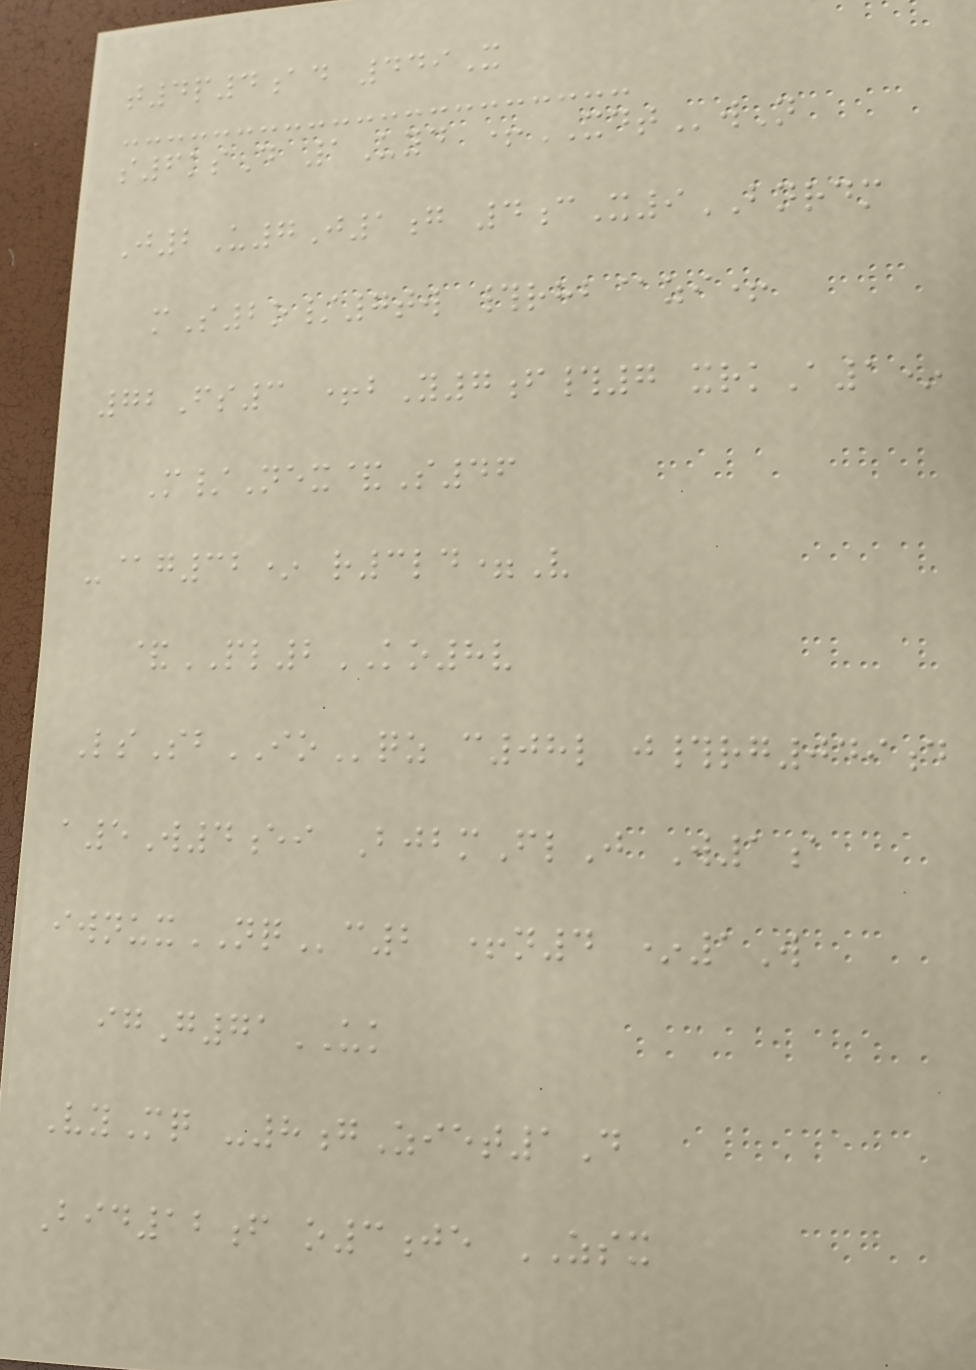t4p4ad 449X
s6ksD 1Uyd +XDTwN
J2U7J1g 4cX9BNRDM
mS2o/7tw #rhb@zi+
72Fs3 +bY7f#7 xrkA1*
M/Nex&S46
-@g32* r3ld=V
&PL2KO8v
LsSbIOqz c08l j#rg049d
a5W4ei BjbmFlJ W1a
iwnuxNQc2 +n4 *1W
igG71UK
VyMq -8gZiet1D
Bid12f o3je ZSX
